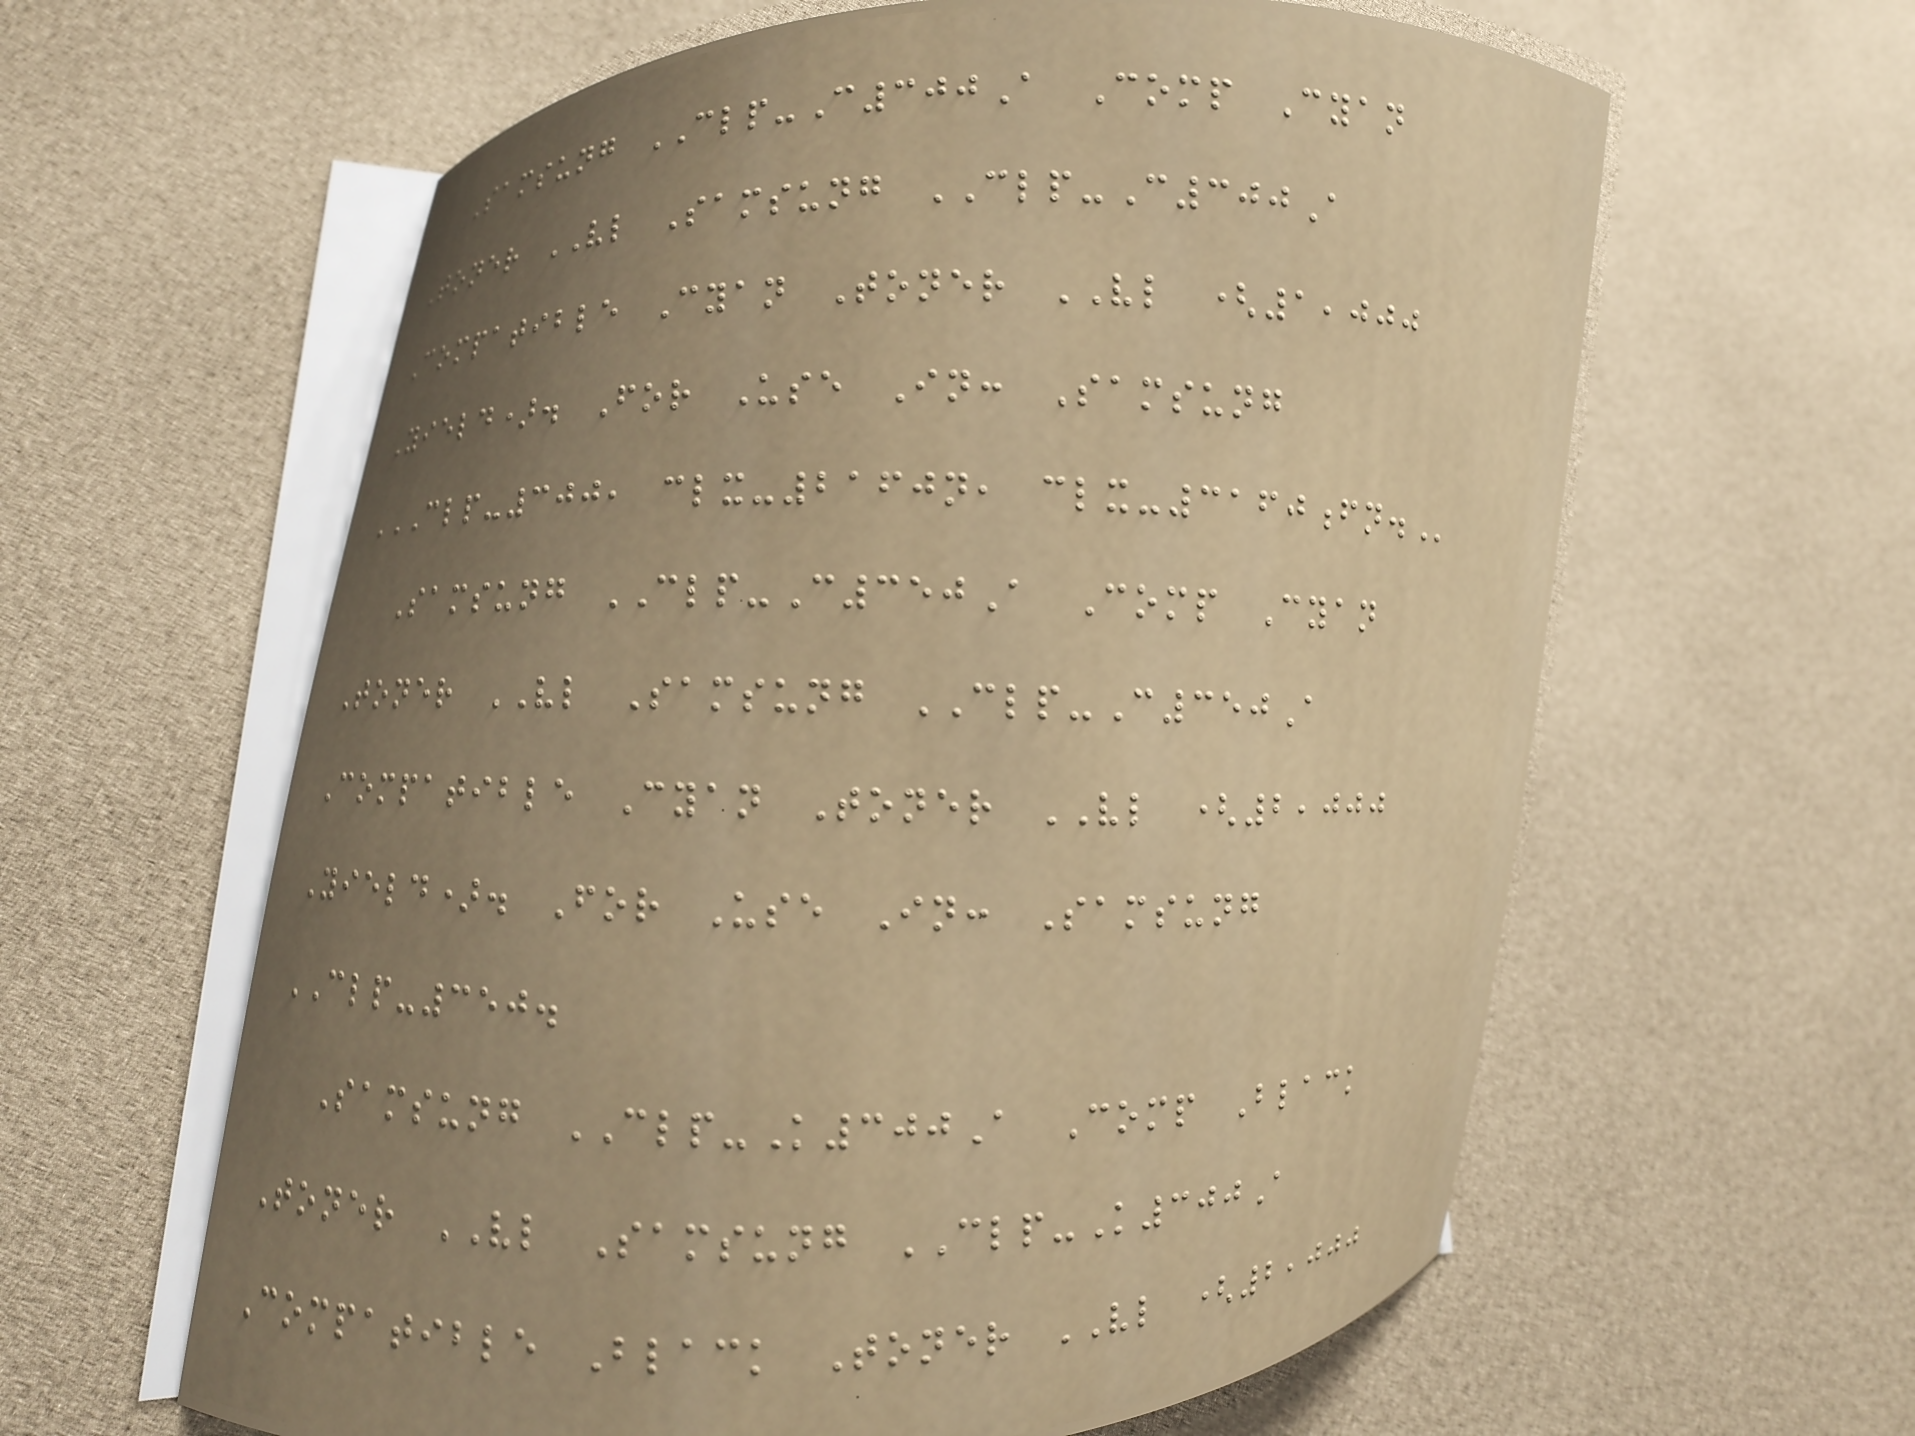Samsung CLP-C300A Comp Cyan
Toner VL Samsung CLP-C300A
Compatible Cyan Toner VL (1,000
Yield). For Use In: Samsung
CLP-300, CLX-2160N, CLX-3160FN.
Samsung CLP-C350A Comp Cyan
Toner VL Samsung CLP-C350A
Compatible Cyan Toner VL (2,000
Yield). For Use In: Samsung
CLP-350.
Samsung CLP-K300A Comp Black
Toner VL Samsung CLP-K300A
Compatible Black Toner VL (2,000
